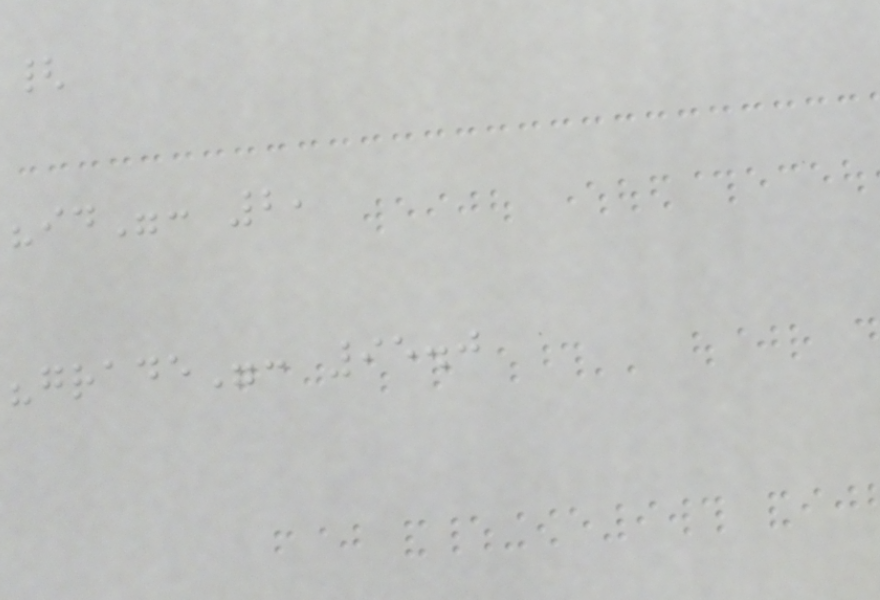{
"id": 2,
"grade": 95.0
